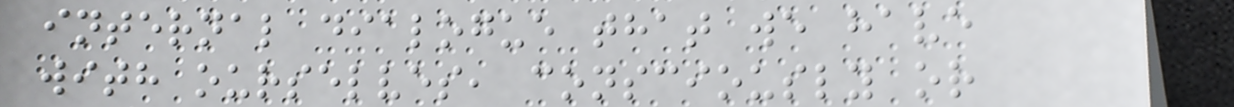internal dialogue that we have
with ourselves, consciously or
